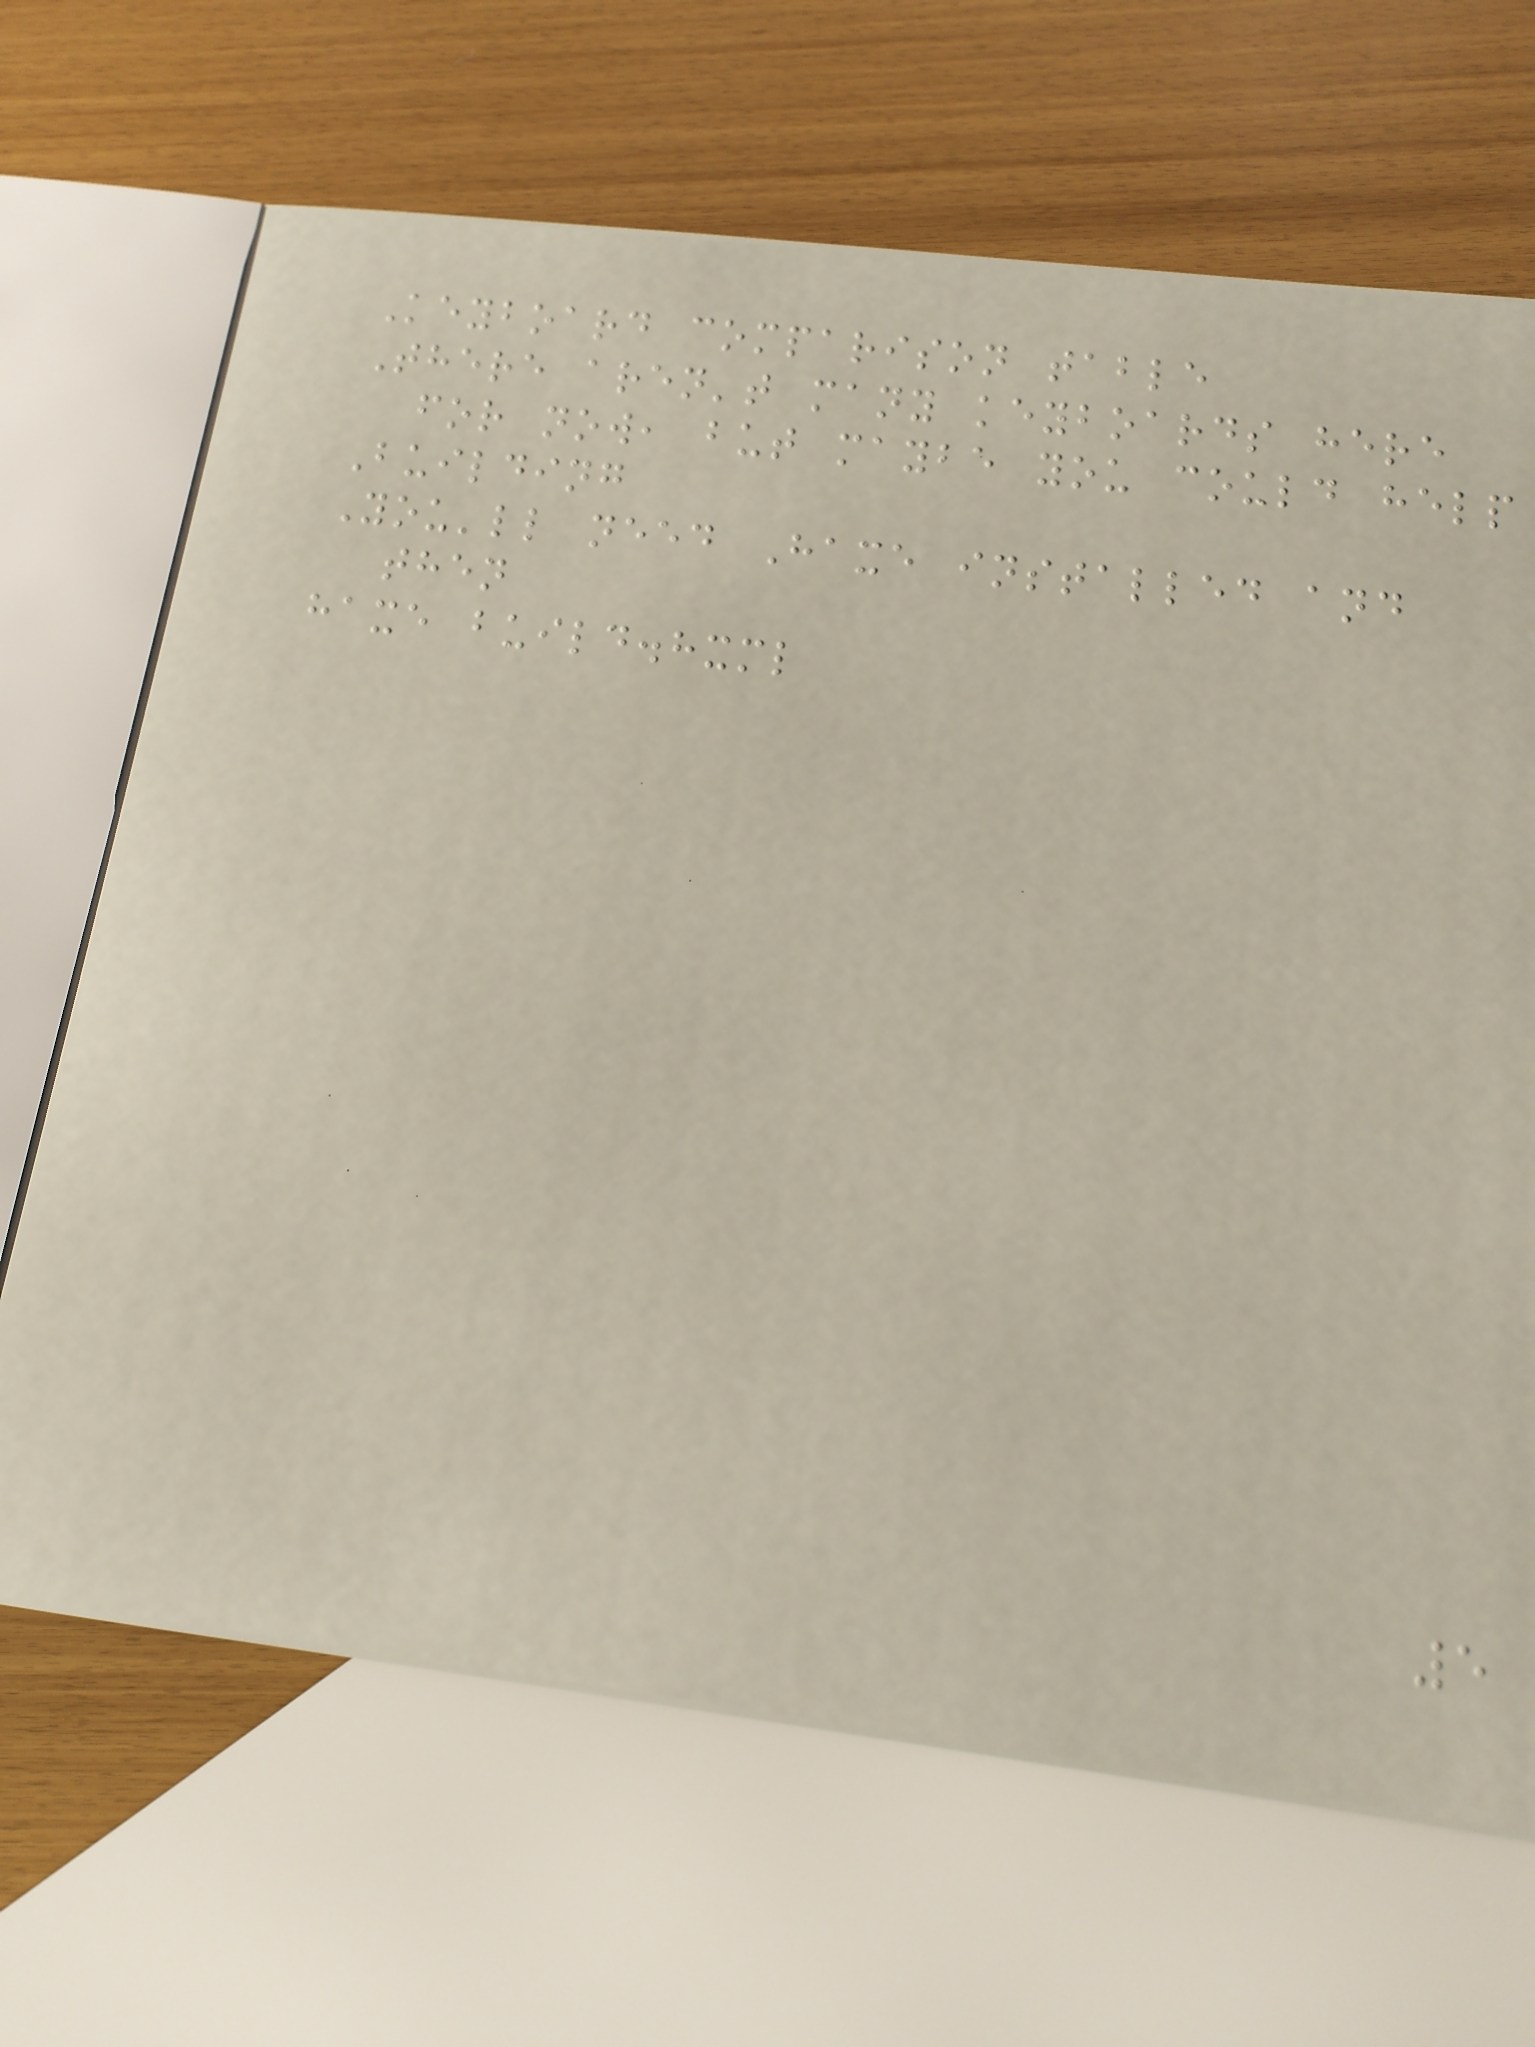Keyboard comparison table
There aren't many keyboards here
for now, but maybe you could help
Building
You'll need Haxe installed and
then
haxe build.hxml
5
